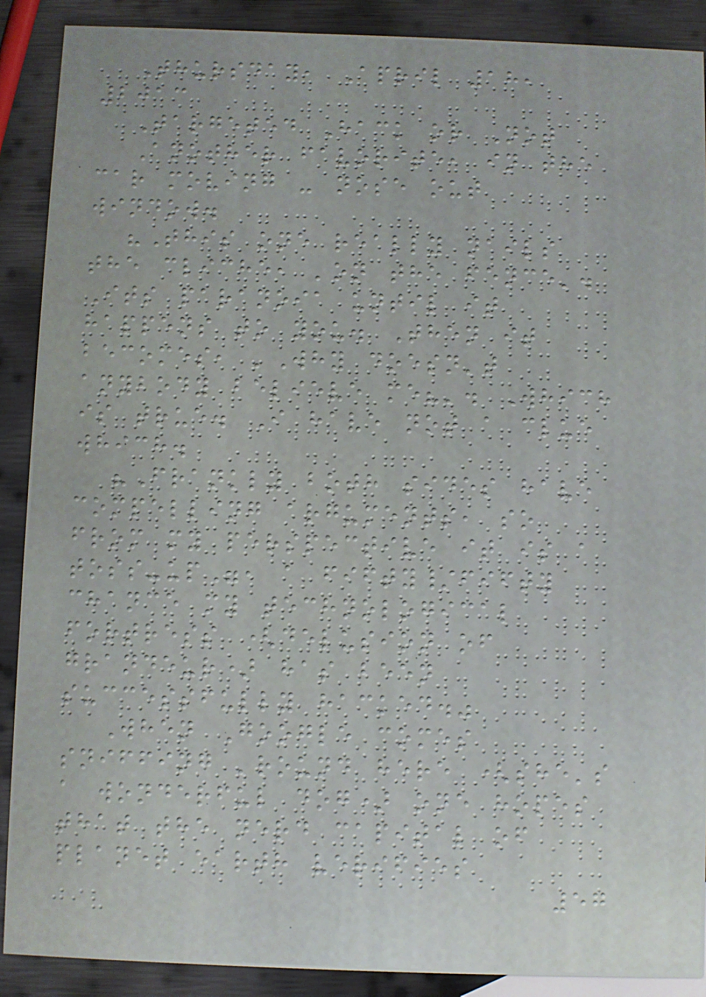Thursday, April 18,
2013
Targeted Hack or Not
Another favorite, in the
car moving - nose out
window.
"This one really nails
the cliche, 'on the fence'.
Its paranoia until it
happens to you. Then it
becomes, 'Why doesn't
anybody believe me?'. Which
is true. I have not a clue
which.
"Frankly both sides have
compelling arguments, so
from my perspective it is a
toss-up", a fifty/fifty
chance my technological
fortress (delusion of
grandeur) has been
successfully hacked."
When Google comes
sniffing 'round here (she's
a wonderful dog) one hopes
that the nerd capital of
planet earth verifies
57
